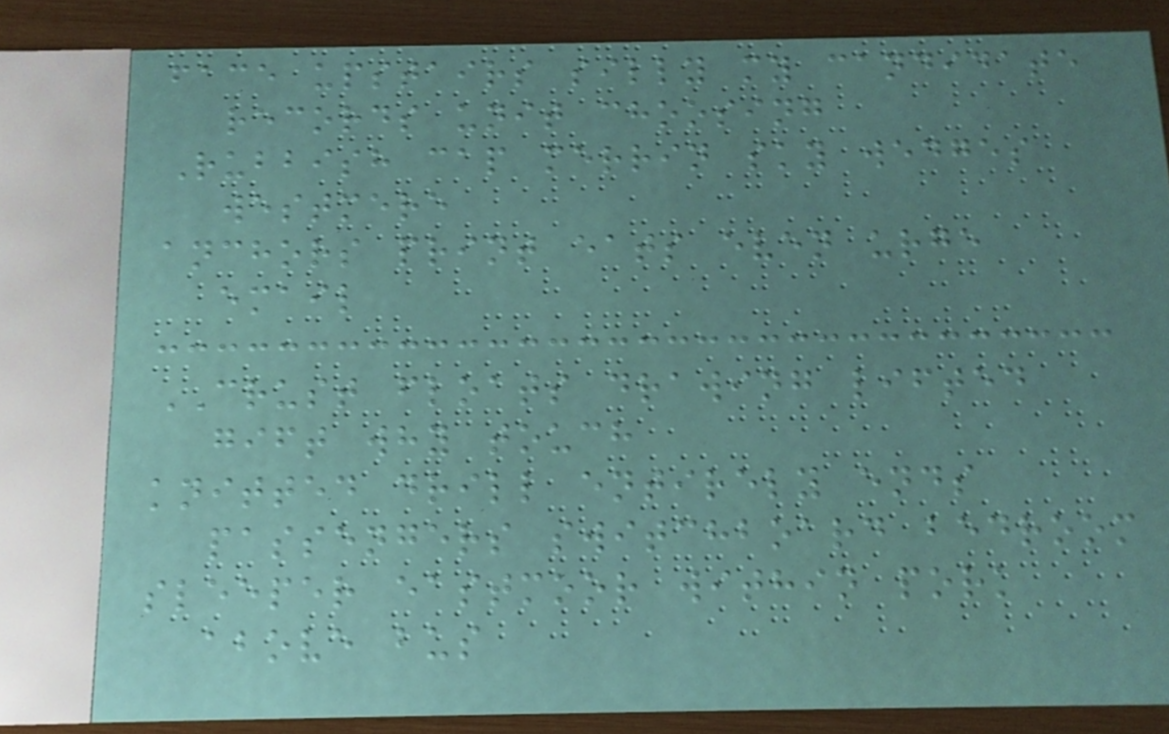face upstairs silly my candidate
records unit choosing
Rubbish cap merrin sky wedges
westmere
anchors print eats even urge
email
CRUST floats drawing lifted
gift why touch
knitted drill entirely ends
passengers switchboard bedroom
sleeper eastmoor within pork
above bus
